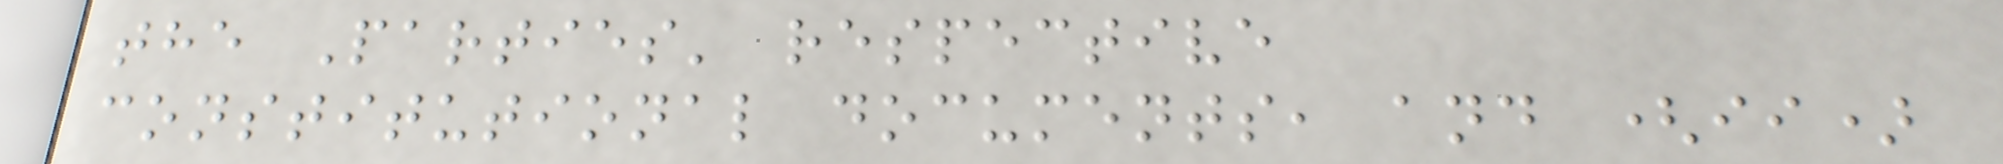the Parties' respective
constitutional documents, and (ii)
